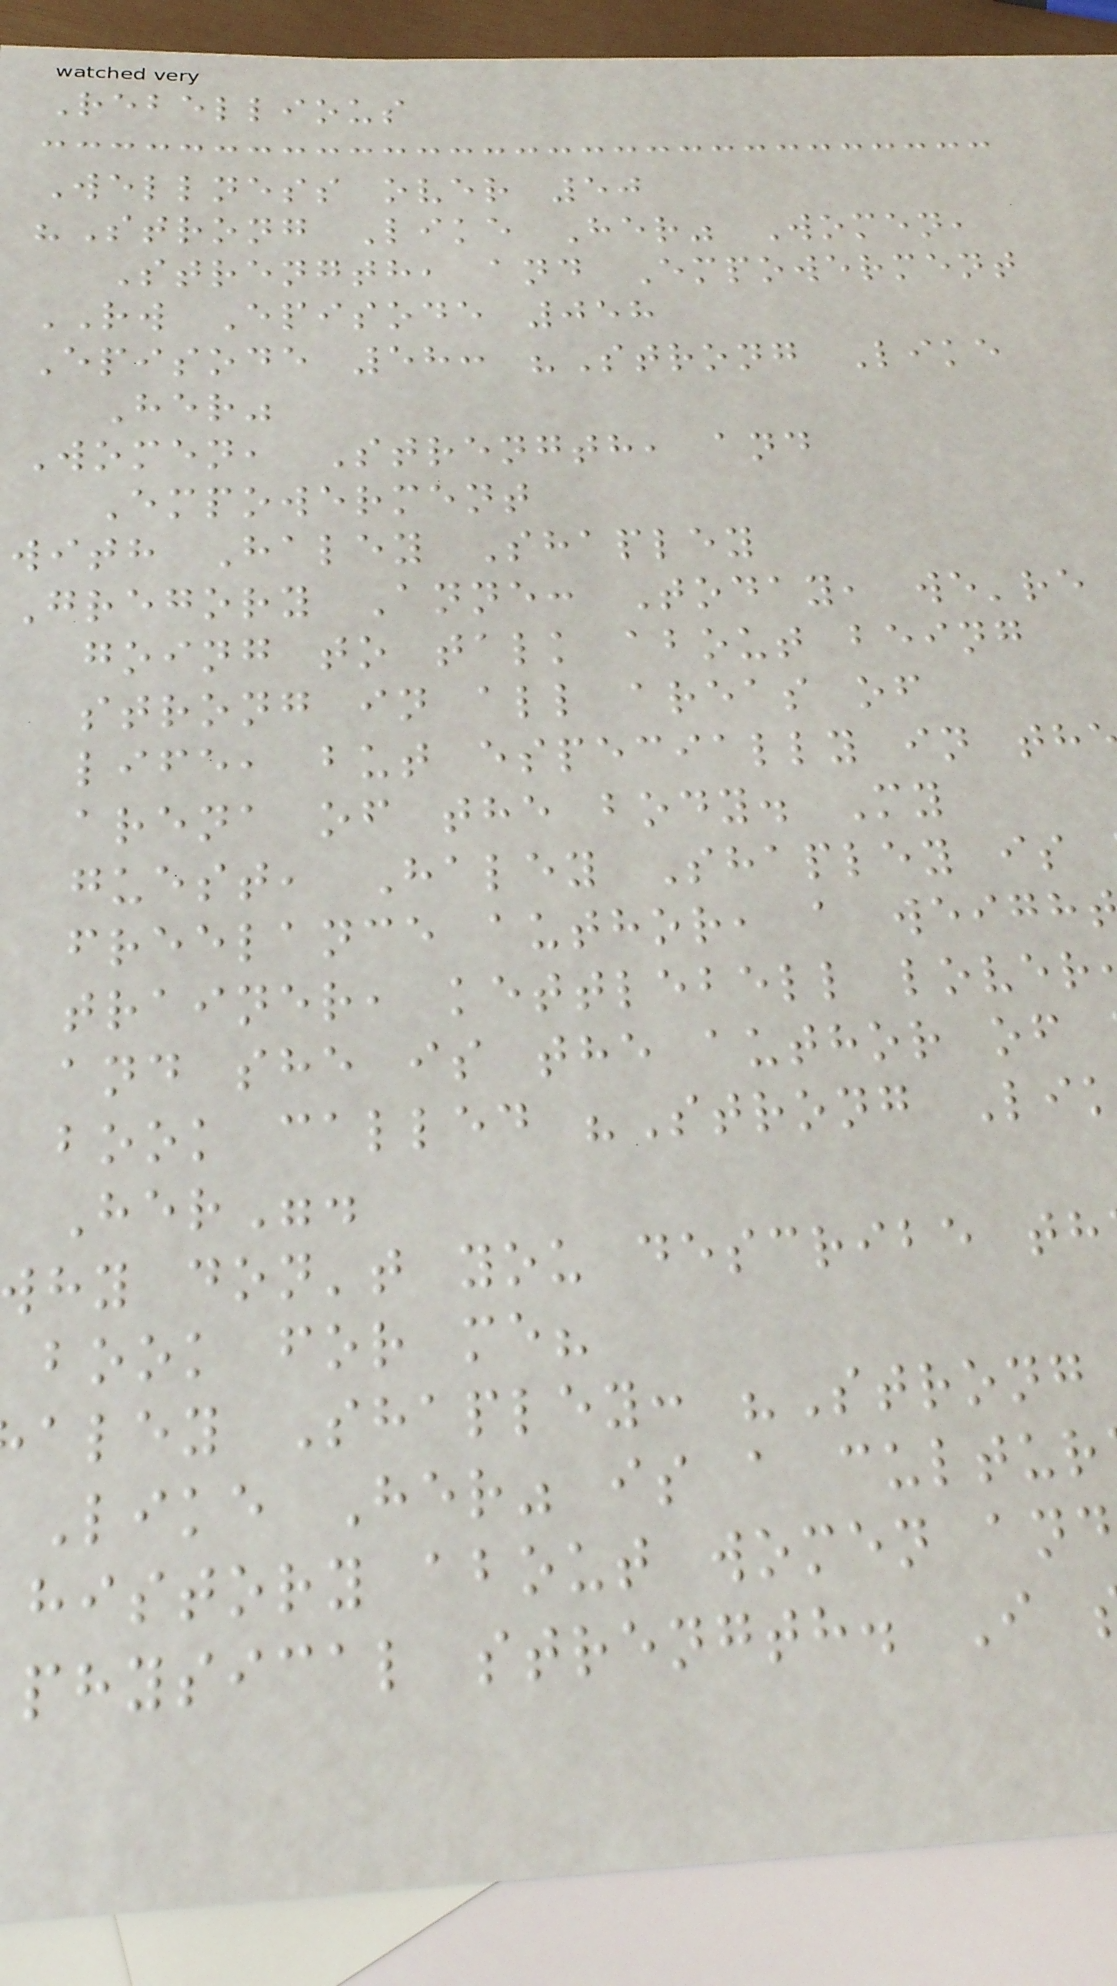Rebellious
Wellness over 50
"Strong Like Her" Women,
Strength, and Empowerment
RW Episode 058
Episode 58: "Strong Like
Her"
Women, Strength, and
Empowerment
with Haley Shapley
Gregory Anne: Today, we're
going to talk about being
strong in all areas of
life, but especially in th
arena of the body. My
guest, Haley Shapley is
freelance author, a weigh
trainer, kettlebell lover
and she is the author of
book called "Strong Li
Her".
hy don't you describe th
book for me?
aley Shapley: "Strong
Like Her" is a cultur
history about women and
physical strength. I
